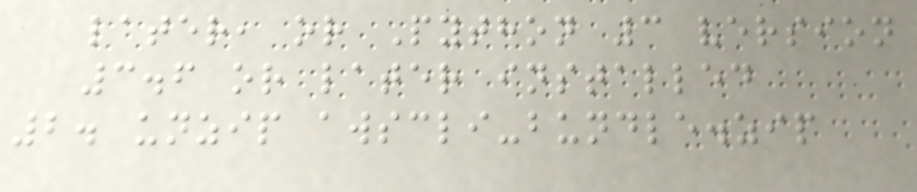later, or Python 3 version
3.6 or later installed
2. unzip awscli-bundle.zip
